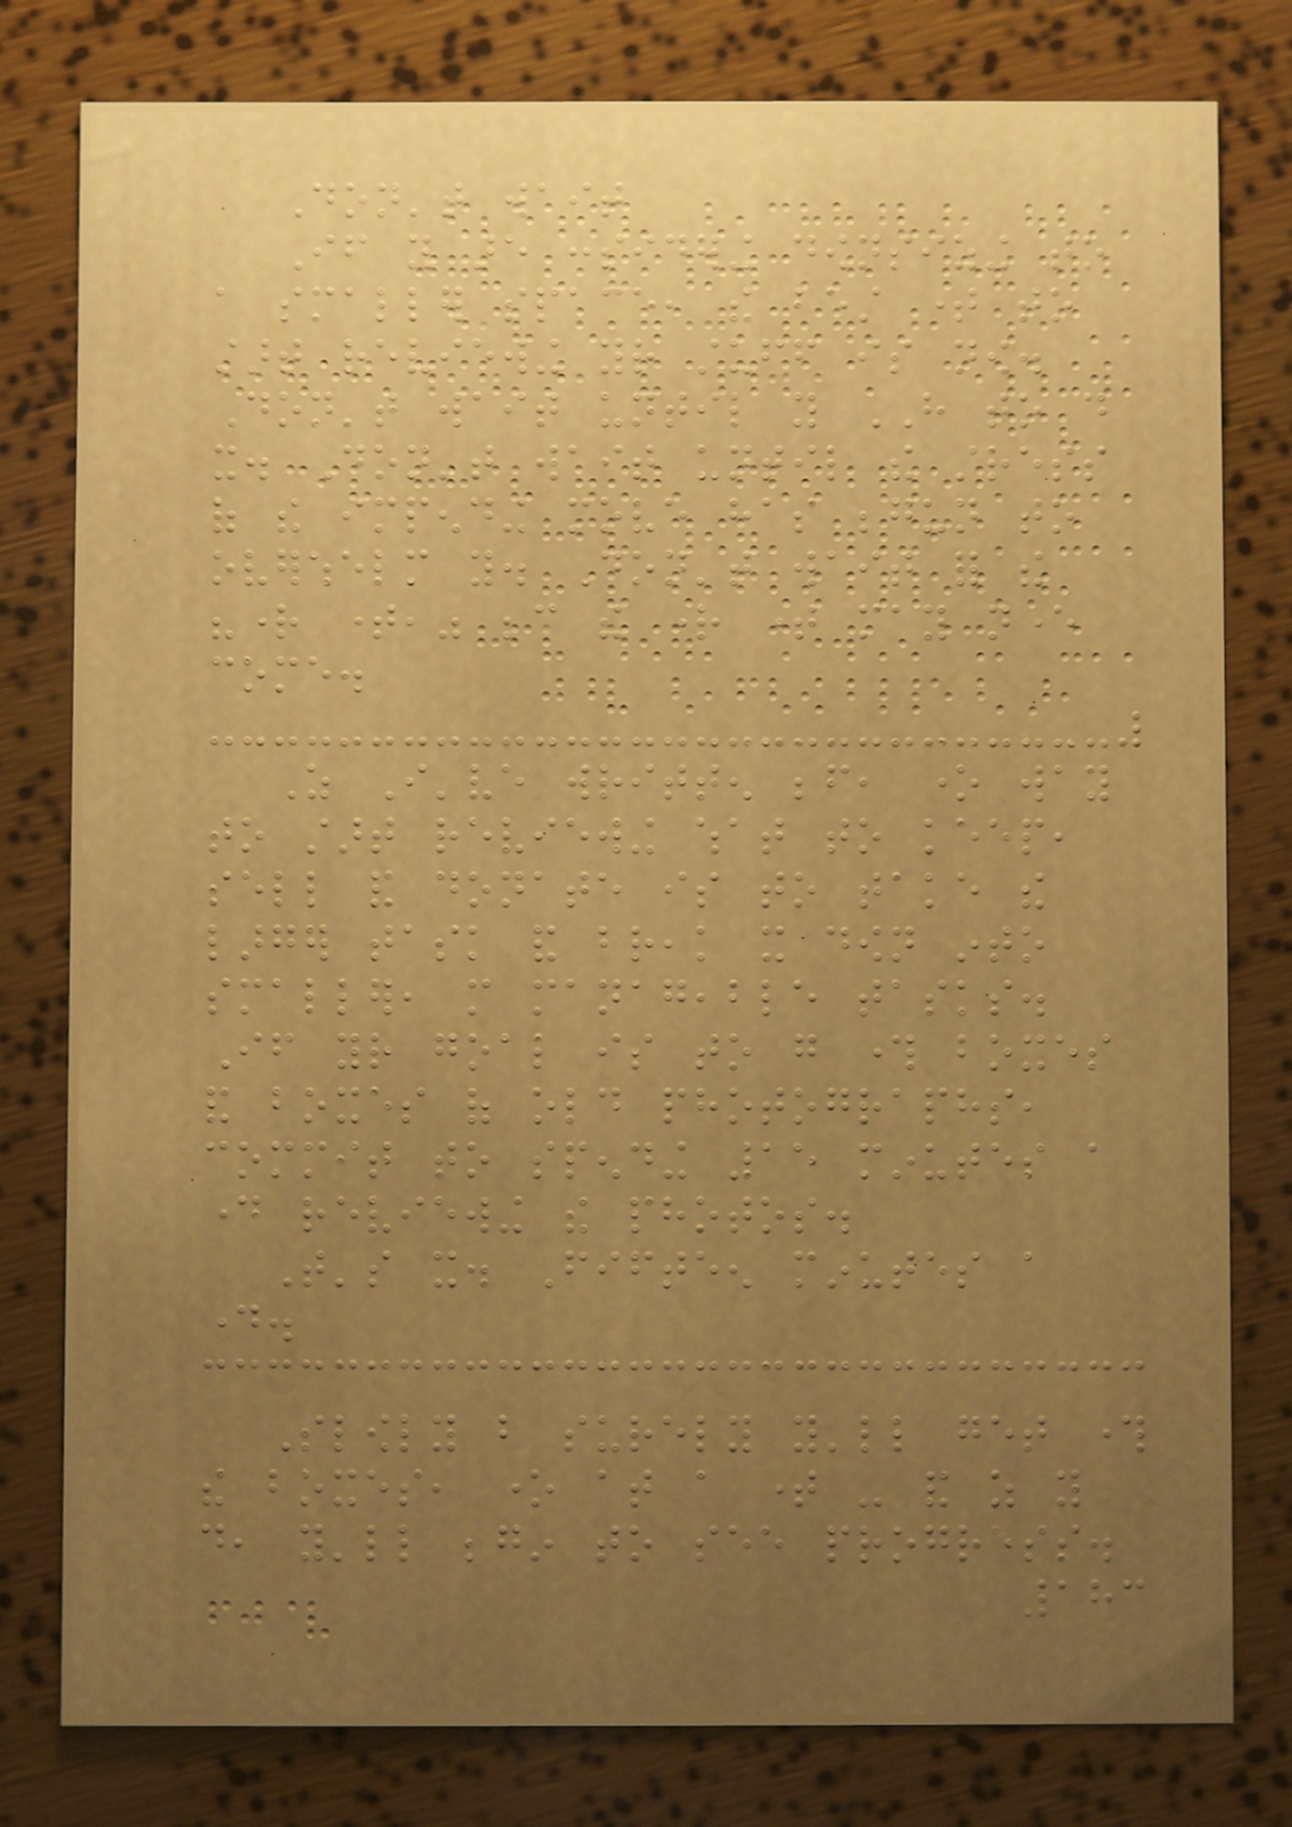Don't wait
If you are considering downsizing to
a smaller space, the best time to
start reviewing your stuff is now.
Don't wait until you HAVE to do
it. Don't wait until the stress
of the impending move has begun to
overwhelm you. Don't wait for the
"right time," because the right time may never
come.
As I've written before, one way
to start reviewing what to keep,
sell and donate is to take the
larger task and break it down into
smaller, more manageable tasks.
If your goal is to go through boxes
and boxes of old photographs,
commit to spending 15 minutes a
day reviewing the photos.
That's it. Fifteen minutes a
day.
Slowly but surely you'll get through
the boxes, one at a time - and as you
do, you'll begin to see progress.
183
